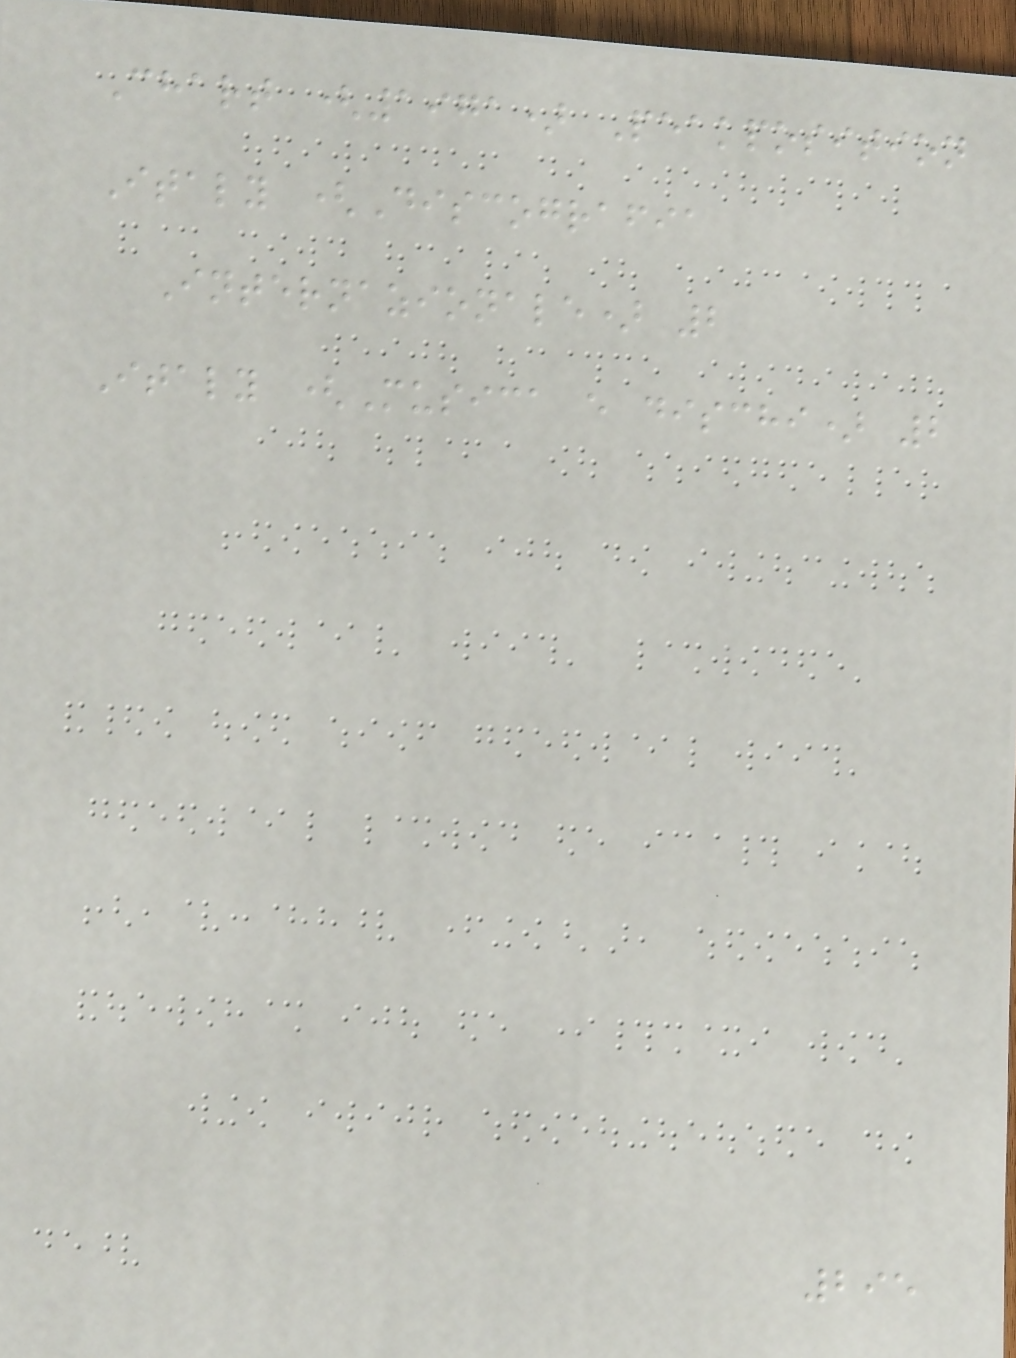Chart (1971) Peakposition
Italy (Discografia
Internazionale) 2
Italy (Musica e dischi) 2
295
